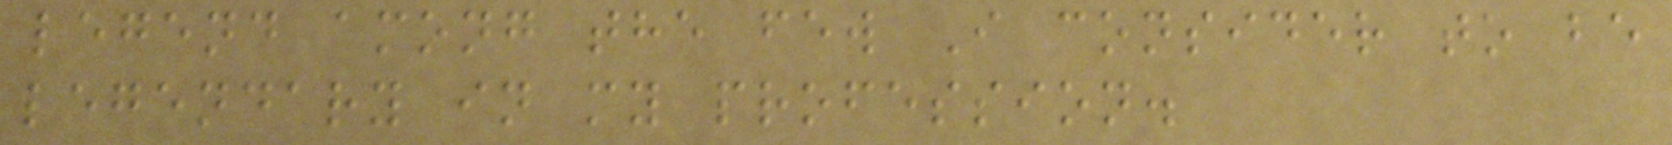legend among the few I consider to be
legendary in my profession.
